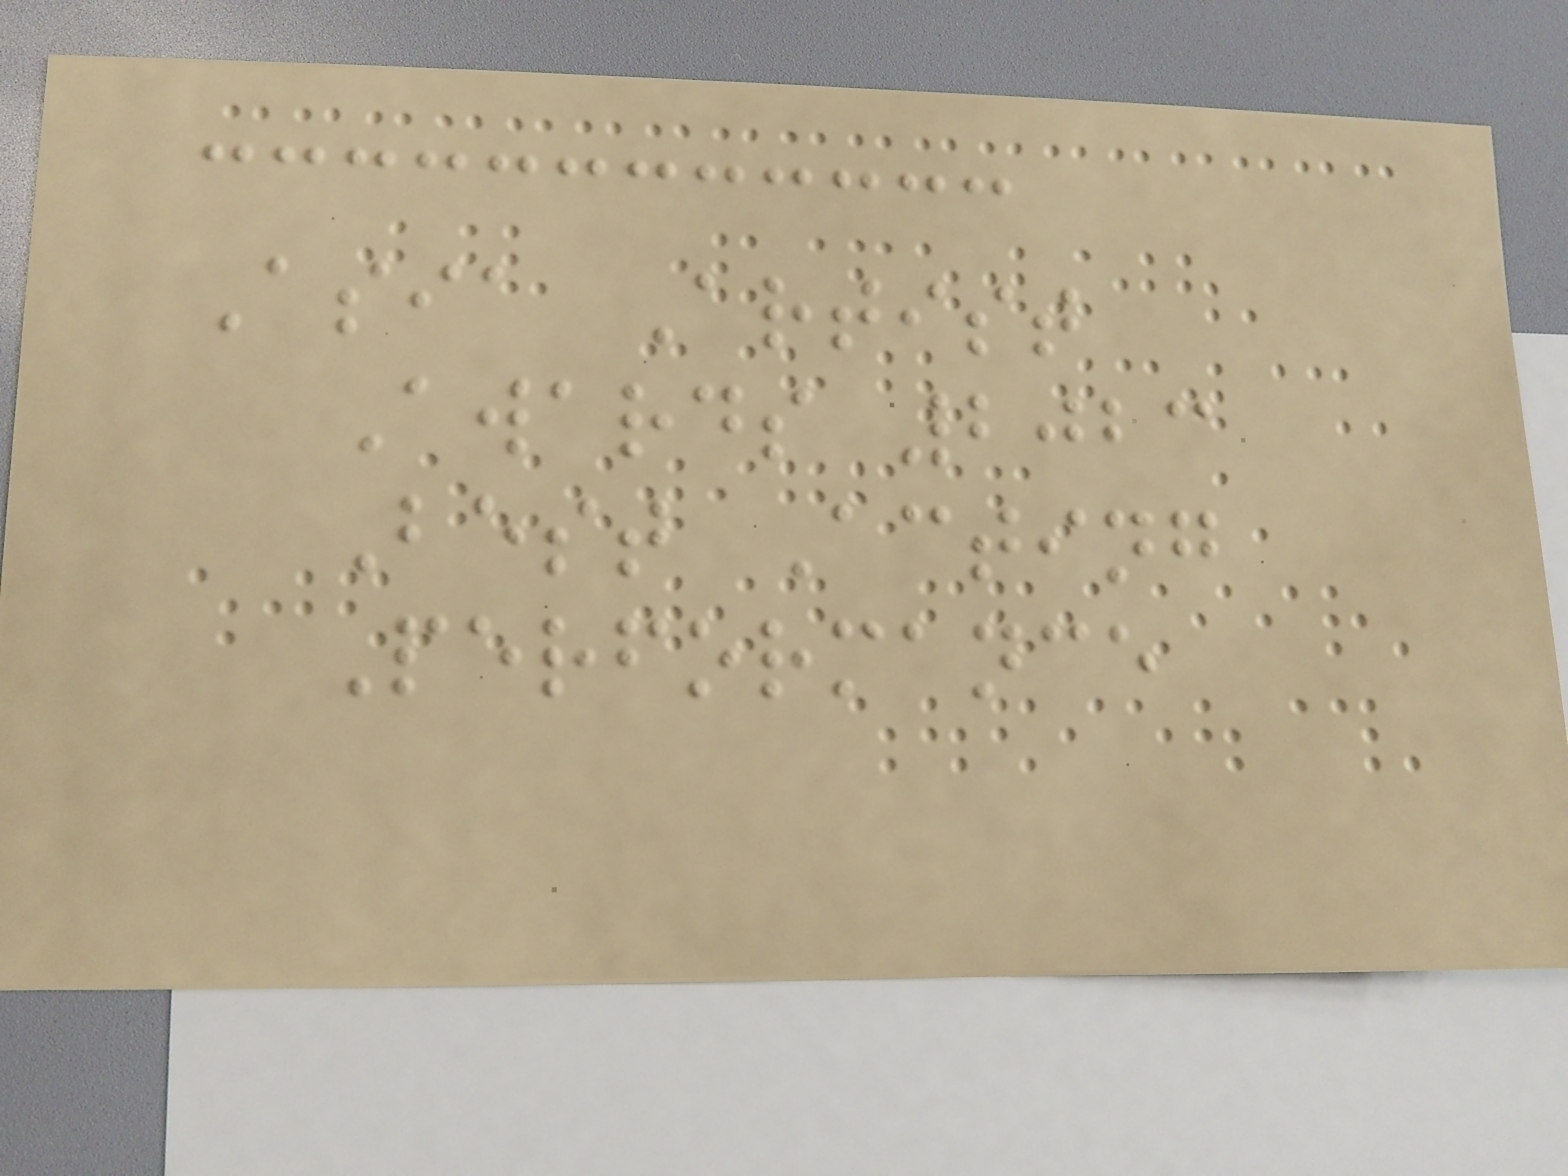Asia Artist
Awards 2023
Best Acting
Performance
